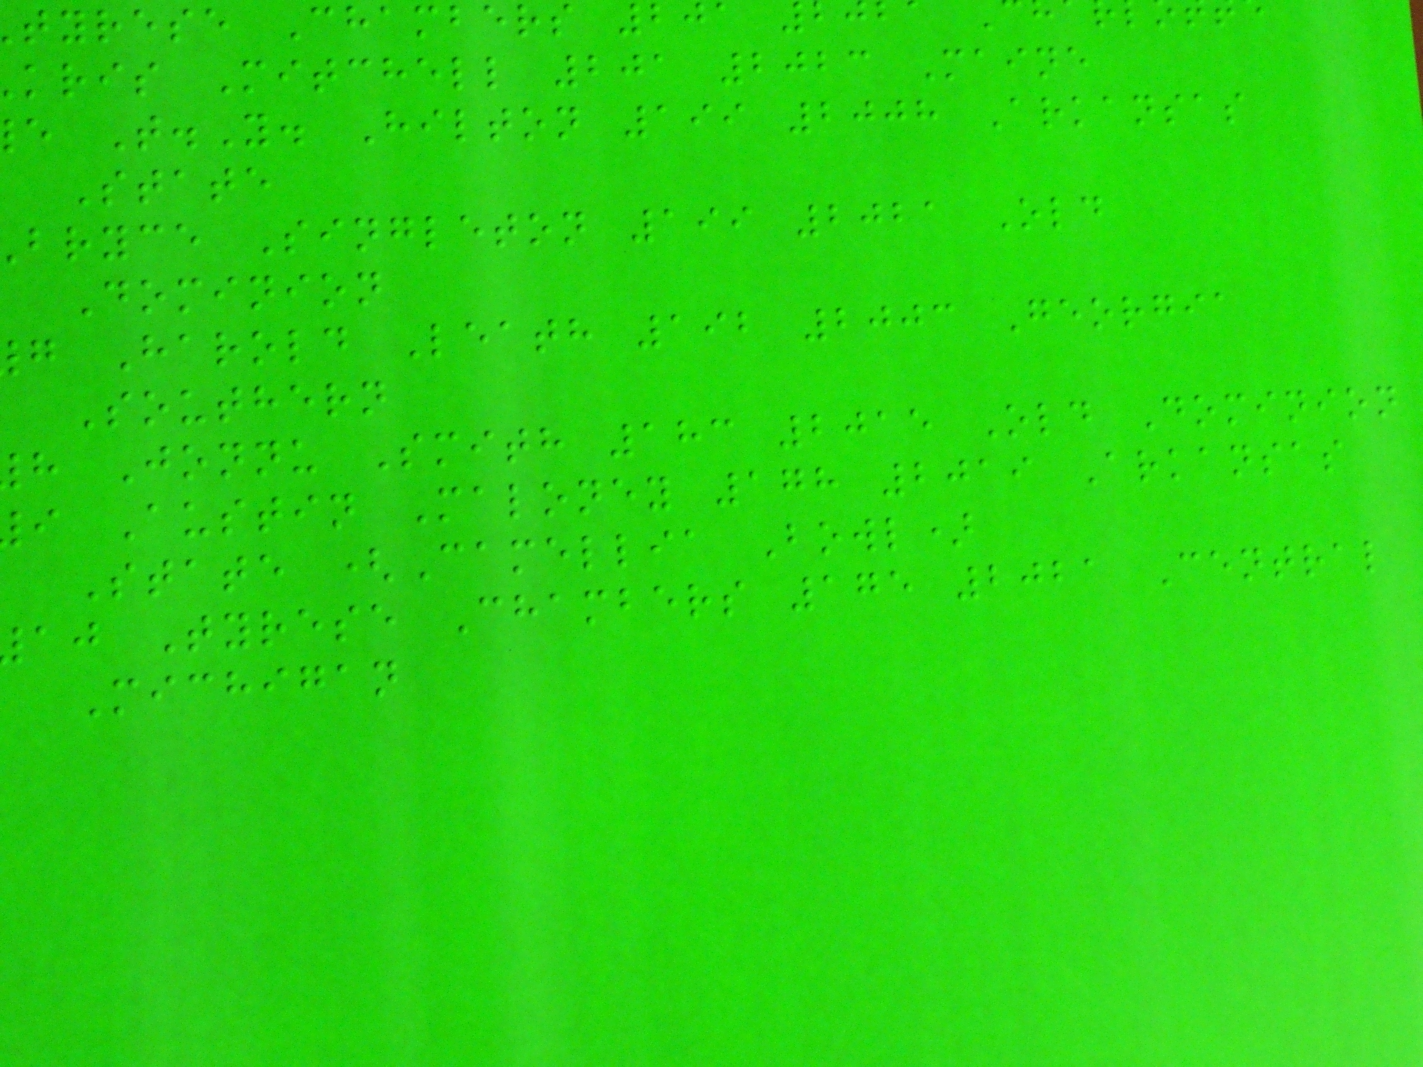tyrese Chambers 201
kris Mitchell 201 2023 Maine
e T.Y. Hilton 199 2008 Arkansas
State
bryce Singleton 199 2021 Old
Dominion
g Harold Leath 192 2003 Georgia
Southern
h Jonnu Smith 183 2015 Old Dominion
i Austin Maloney 178 2019 Arkansas
State (Camellia Bowl)
aj Tyrese Chambers 175 2021 Central
Michigan
